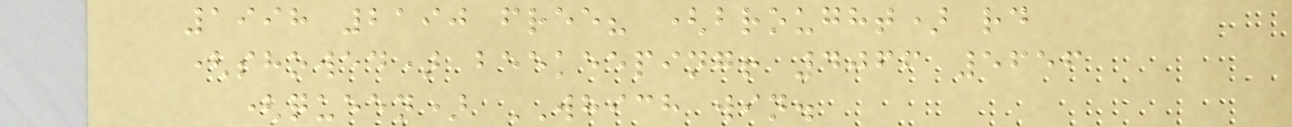1998 2190 free? (brought) rd
(showed) beekeeping! 4066 5656
(queen) WHICH win.
